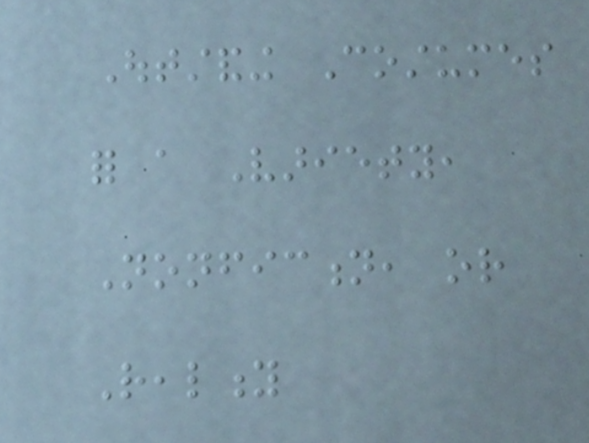Outstanding Costumes
for a Variety,
Nonfiction, or
Reality
